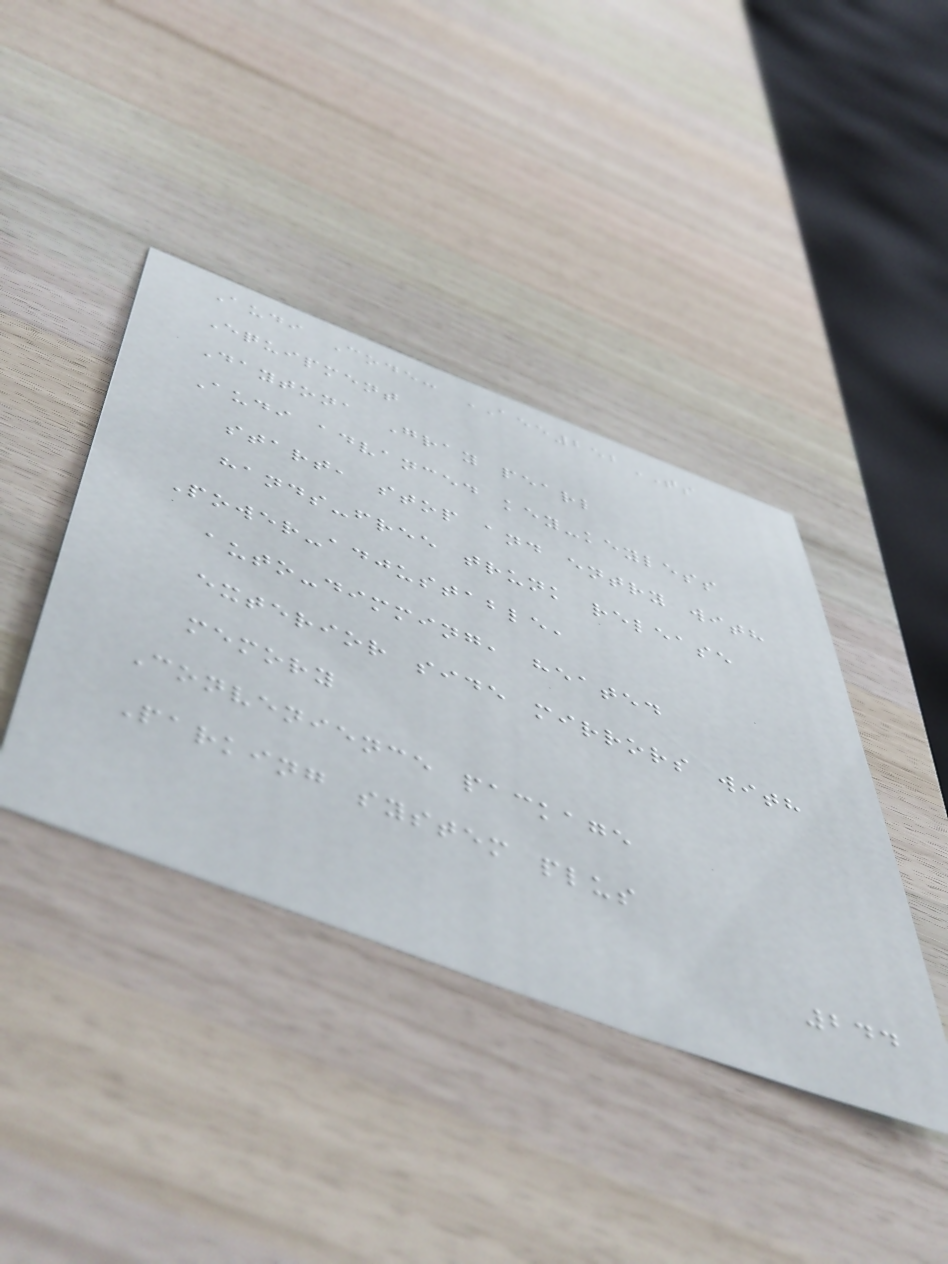Audi Code: AEE252TS
Equipment
Daytona Gray pearl
Audi advanced key-keyless
start, stop and entry with
hands-free trunk release
Power-adjustable,
auto-dimming, heated
exterior side mirrors with
memory
Convenience package
Parking system plus
244
